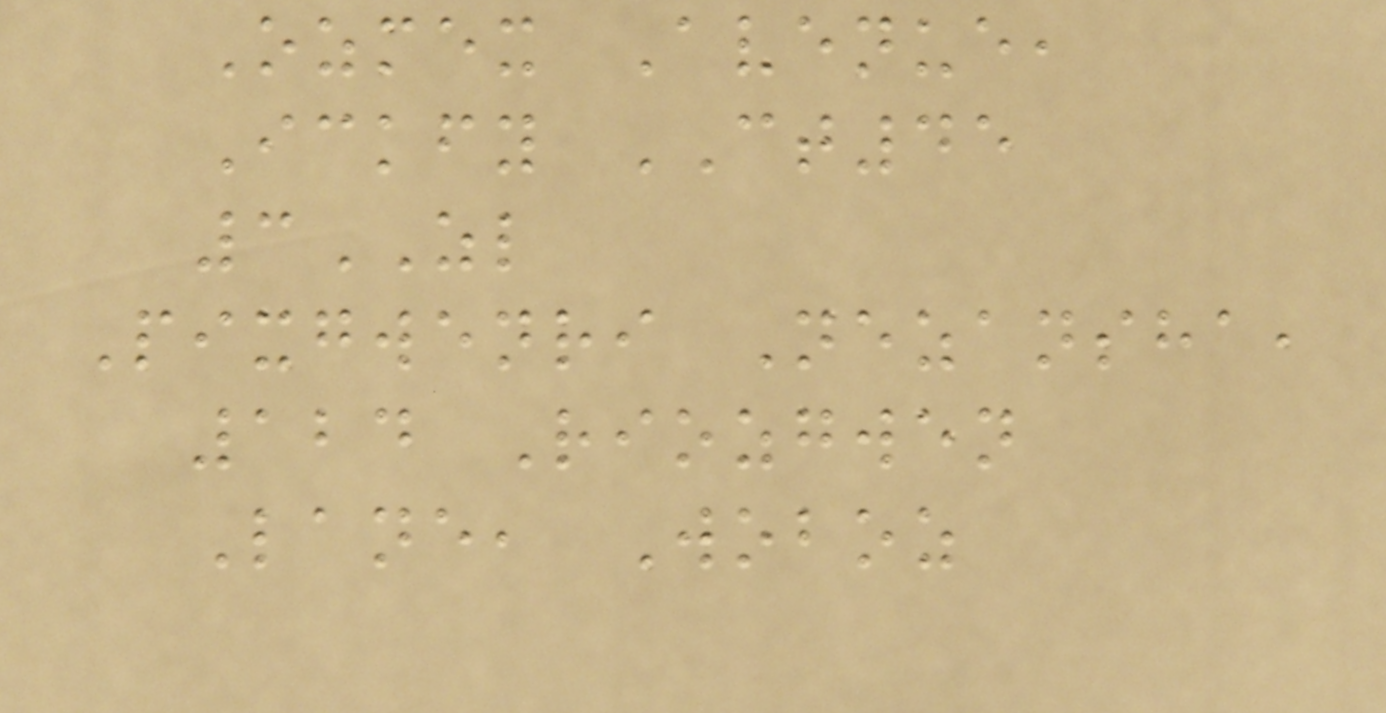Ozmex Avenue,
Ickfy CT45
3ZL
Pixgwenri Nezansha,
124 Riozgwen
Lane, Woboz
